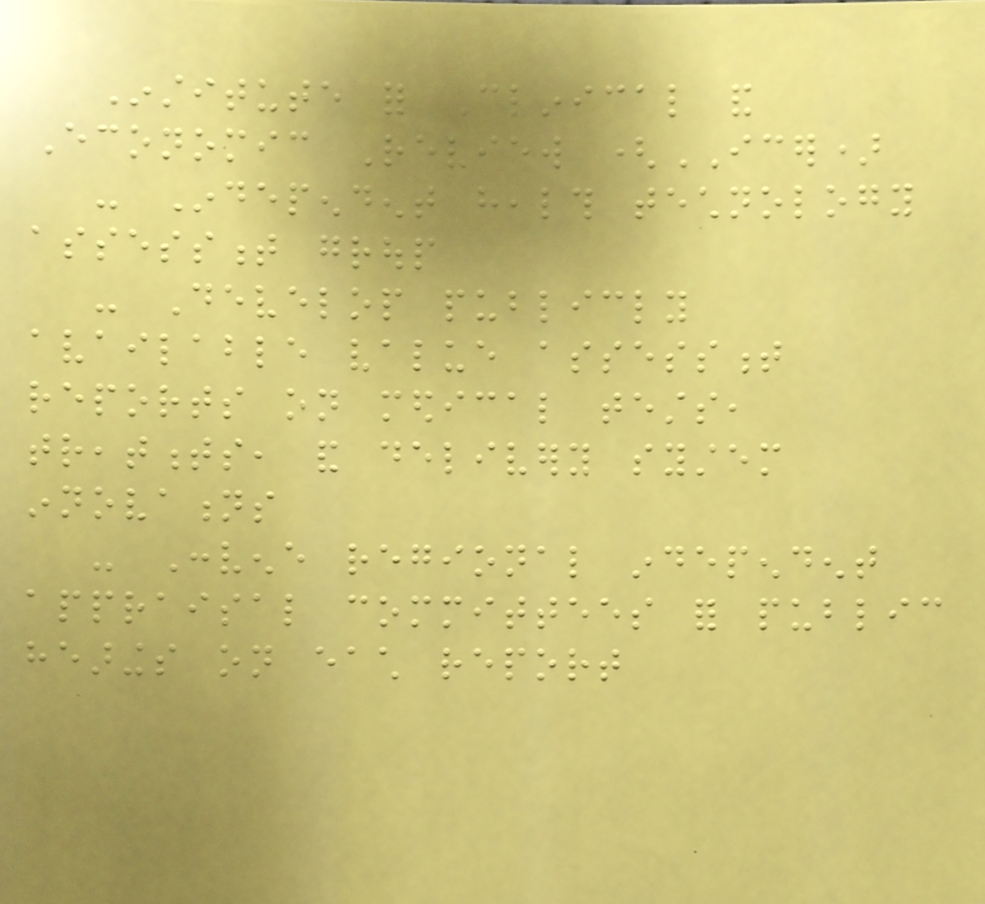Institute for Clinical and
Economic Review (ICER)
- Independent health technology
assessment group
- Develop publicly
available value assessment
reports on medical tests,
treatments, and delivery system
innovations
- Convene regional independent
appraisal committees for public
hearings on each report
